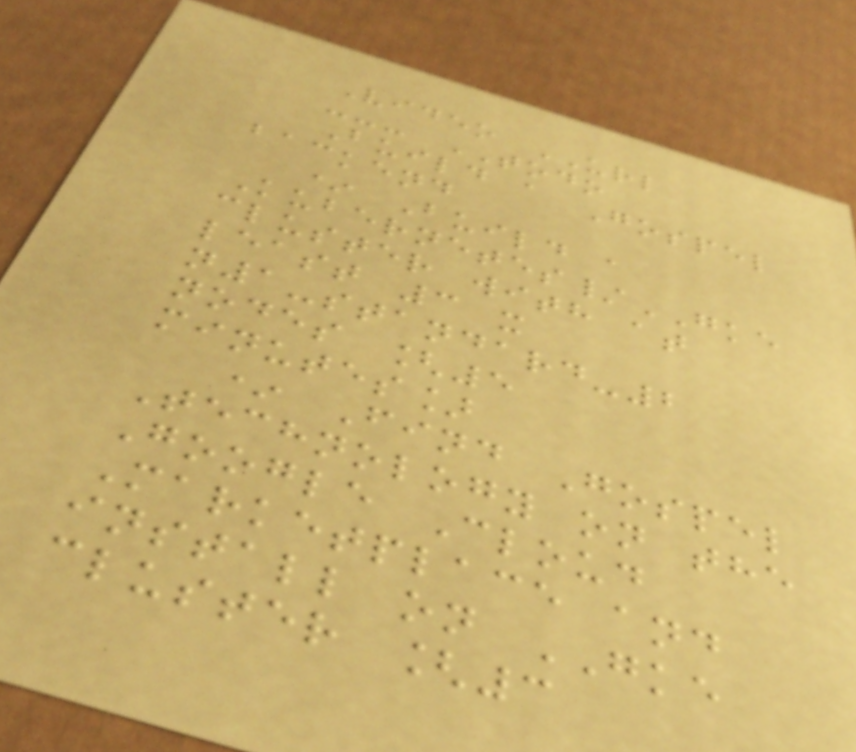Video URL
--- TODO
Build a Gospel
backend
* Build a
Kubernetes/GKE
cluster with at
least 3 x
n1-standard-2
nodes [5
minutes]
* Find Gospel
Technology on the
Google Cloud
Marketplace and
install on GKE
cluster [3
